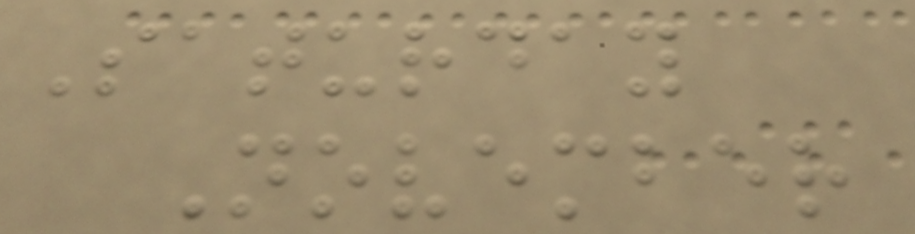Saturday
November
